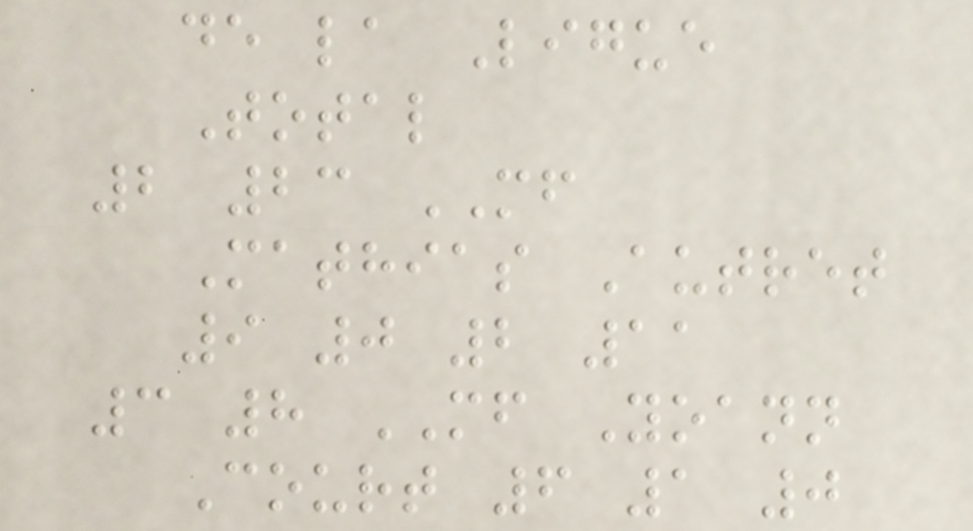de la Ligue
Total
2 23 MF
Mathias Autret
9 0 2 11
3 8 MF Yoann
Court 6 1 0
